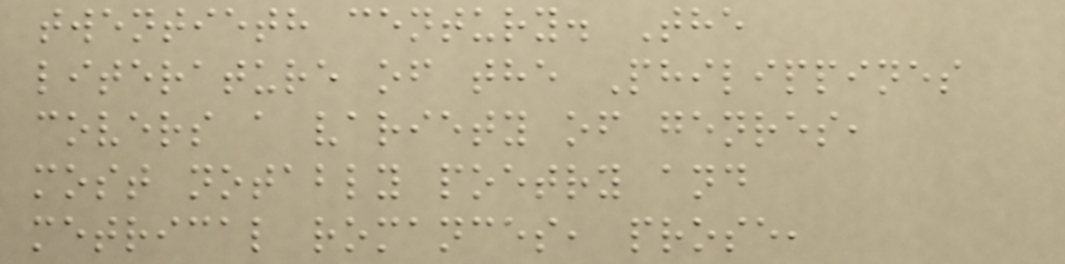twentieth century. The
literature of the Philippines
covers a variety of genres,
most notably poetry and
metrical romances, prose,
